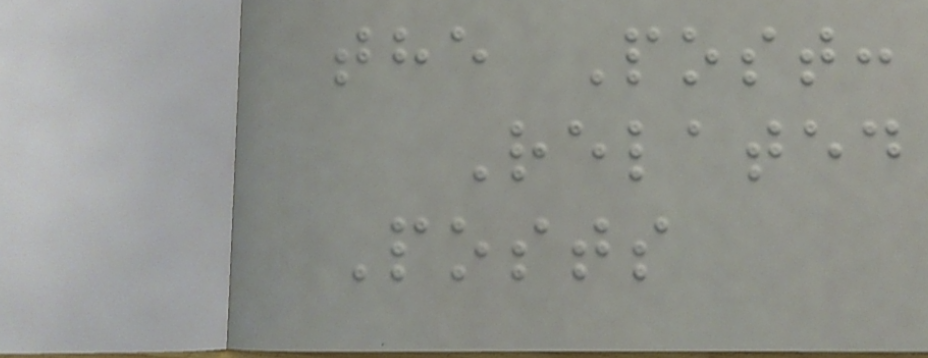the Post:
Related
Posts
